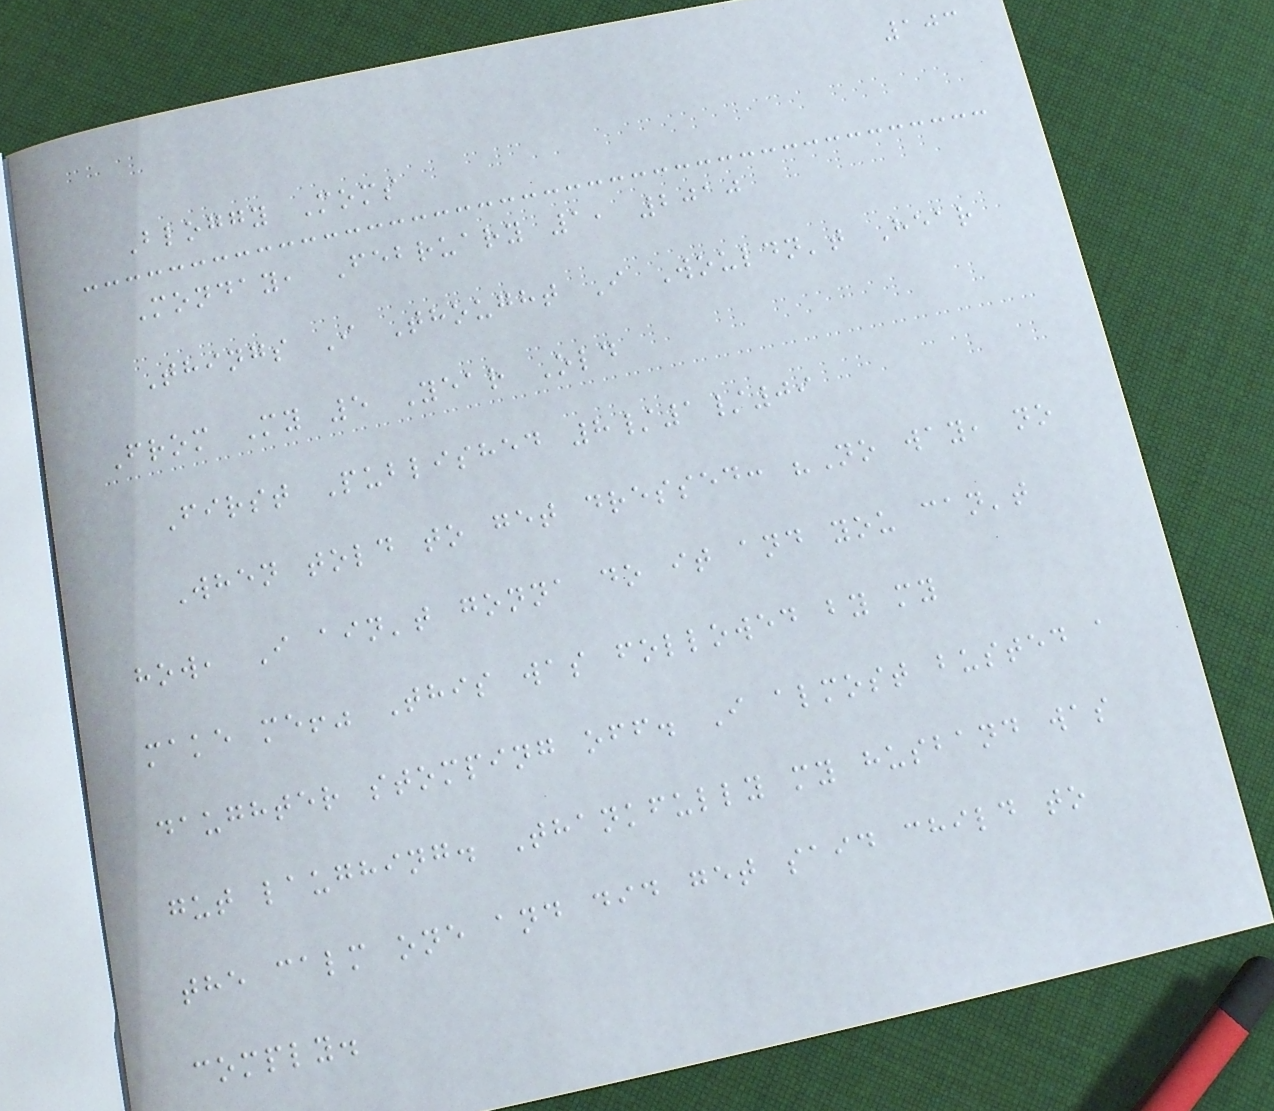103
Bloggy Moms
Monday, February 1, 2010
Things I Thought I Wouldn't Hear
From My 5 Year Old
First Published 8/1/09
When told to get dressed: "No way, no
how, I ain't gonna do it and you can't
make me!" This was followed by my
daughter stomping off. I almost busted a
gut laughing. Thankfully my husband was
the calm one and did get said child to
comply.
